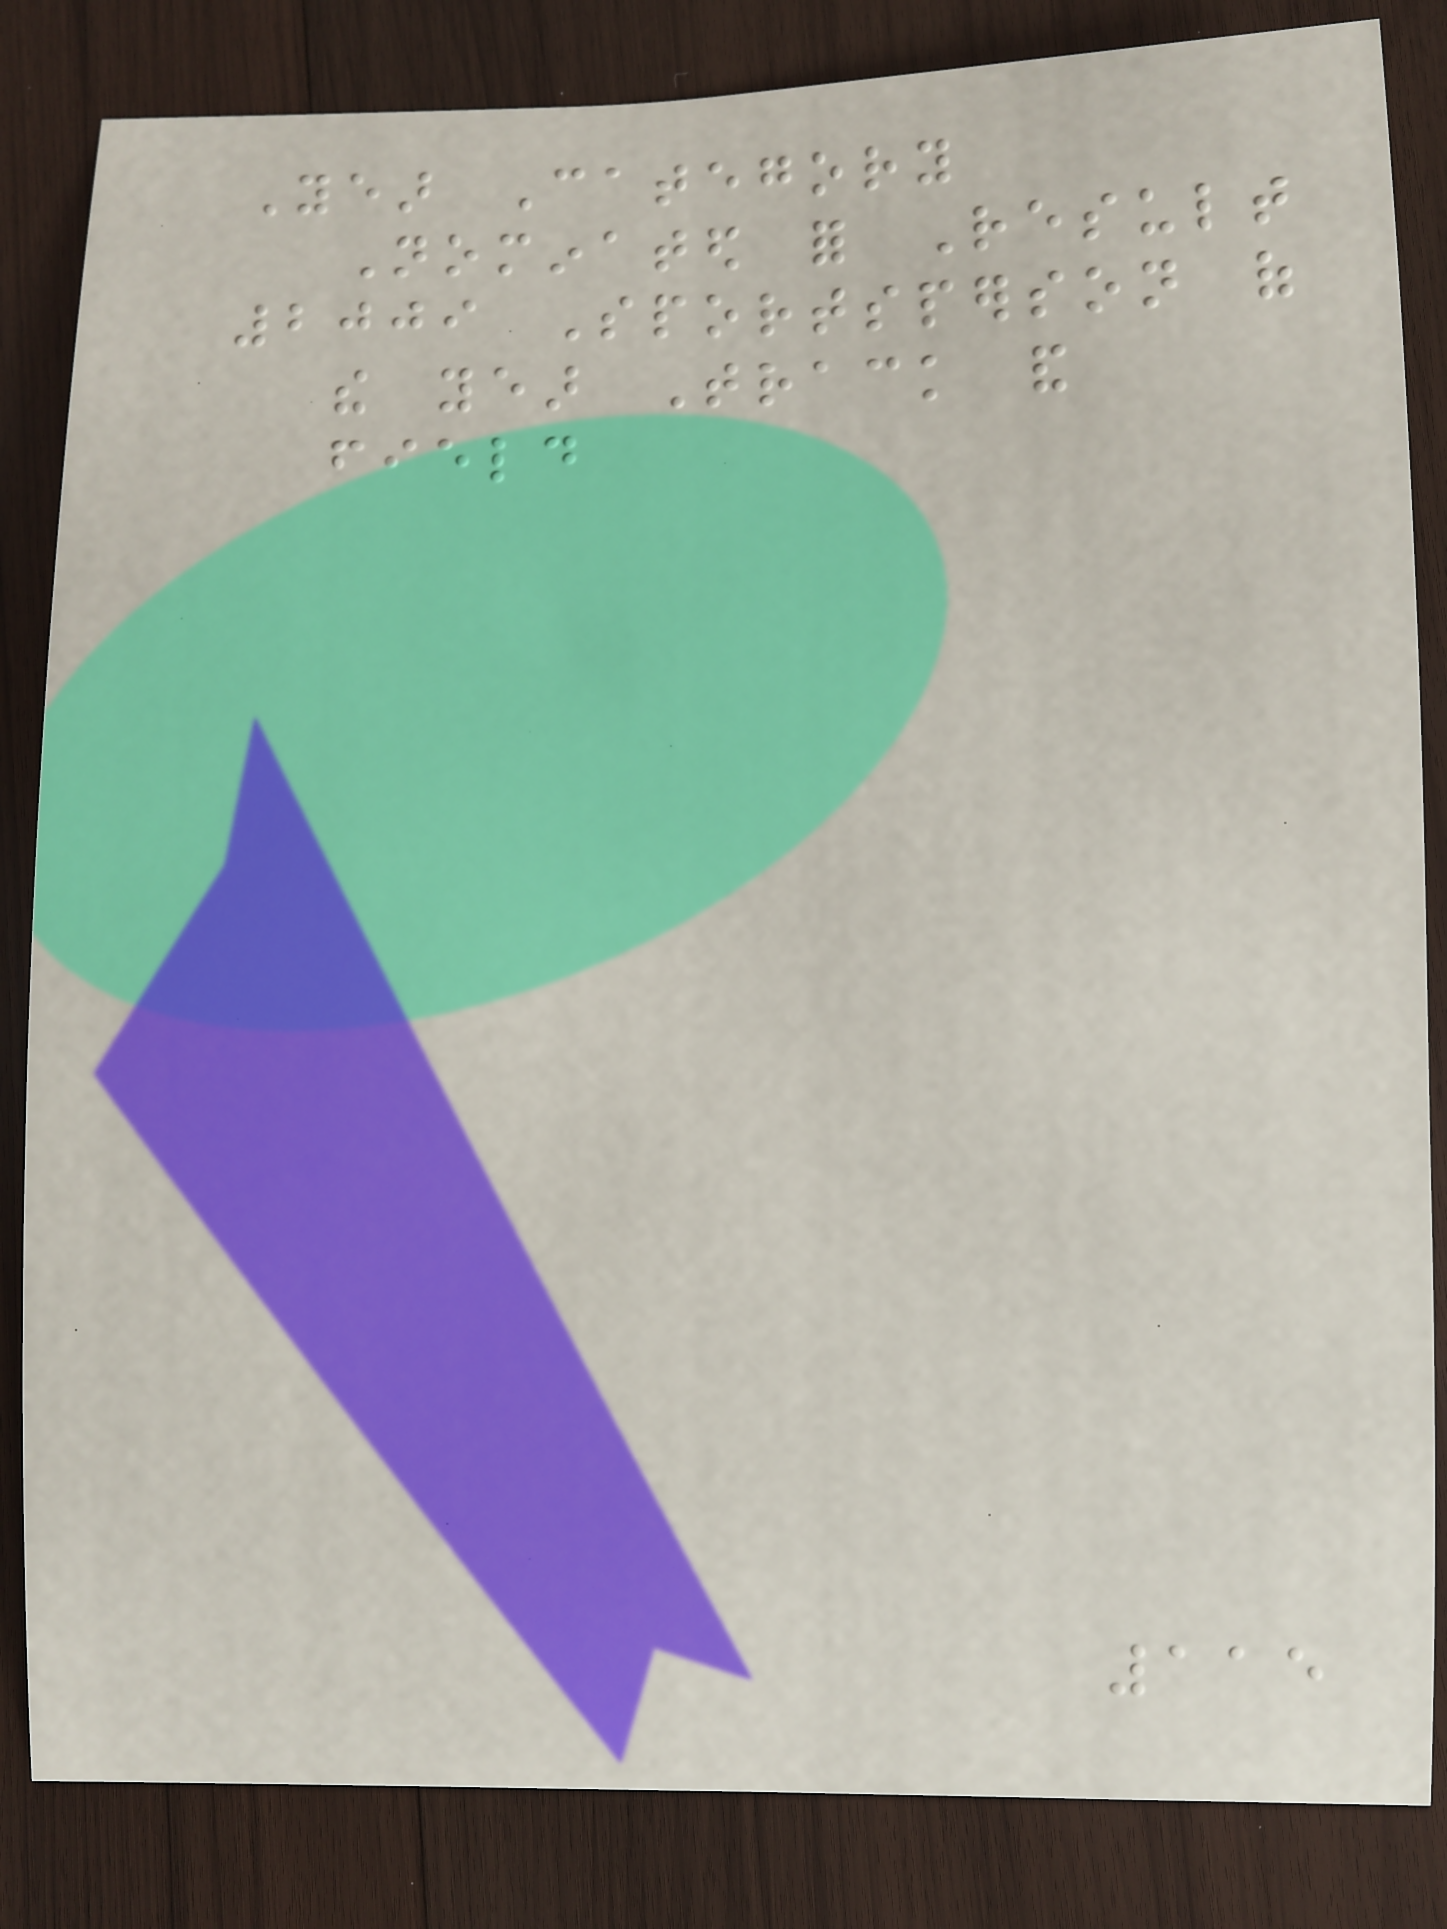Year Category
Nominated for Result
2009 Sportsperson of
the year Track and
field
115
